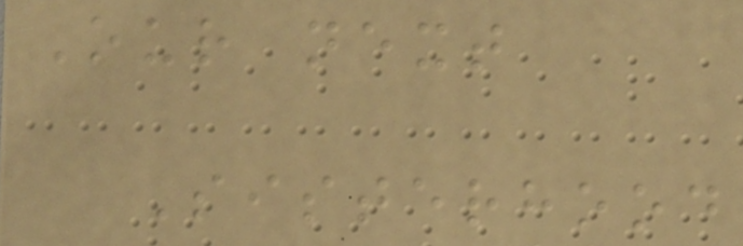Our next
Sisterhood
